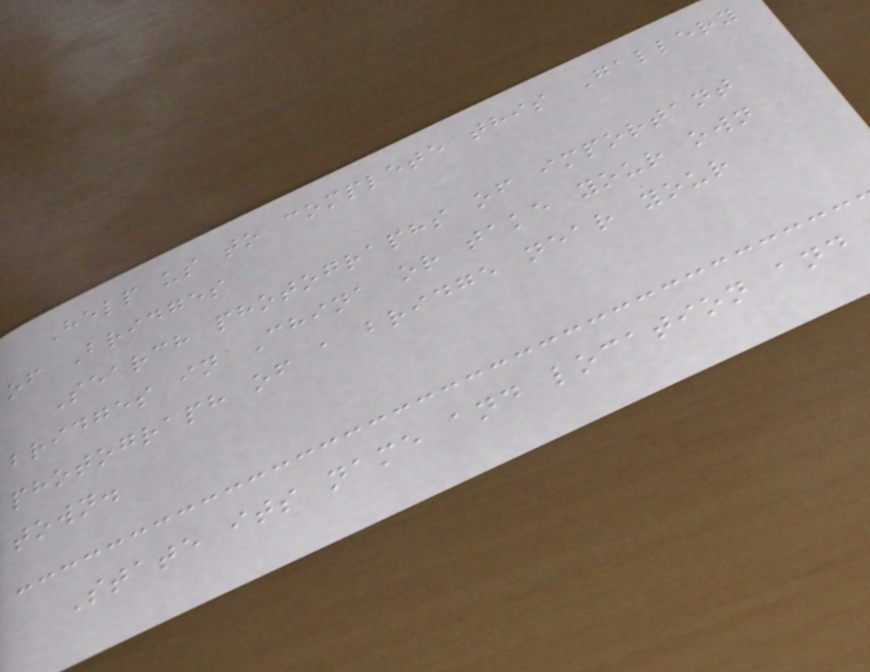Help us to complete this Gallery
of Bridges
Search photographs of important
bridges in China or take your own
photograph of a bridge near your
town.
State its name and location and
